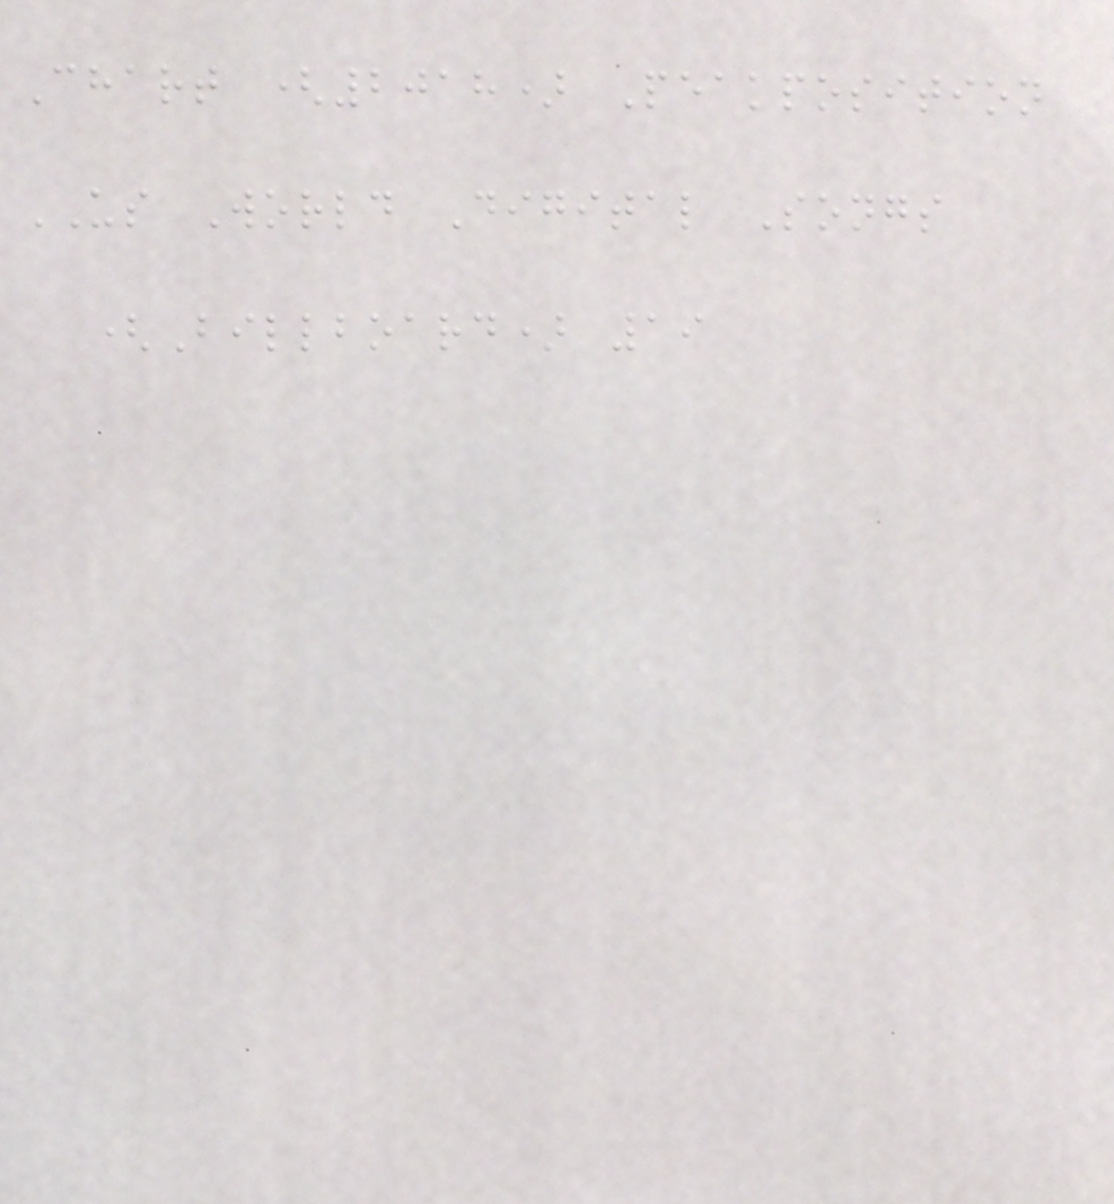Chart (2018) Peakposition
US World Digital Songs
(Billboard) 19
